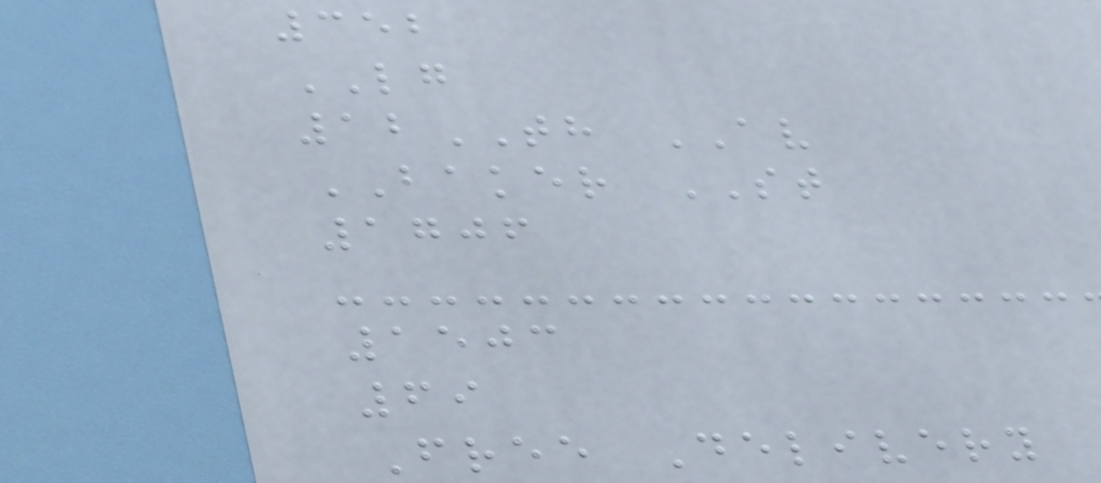352
LG
12TH AV
BAKER ST
1706
1503
69
Free Delivery
